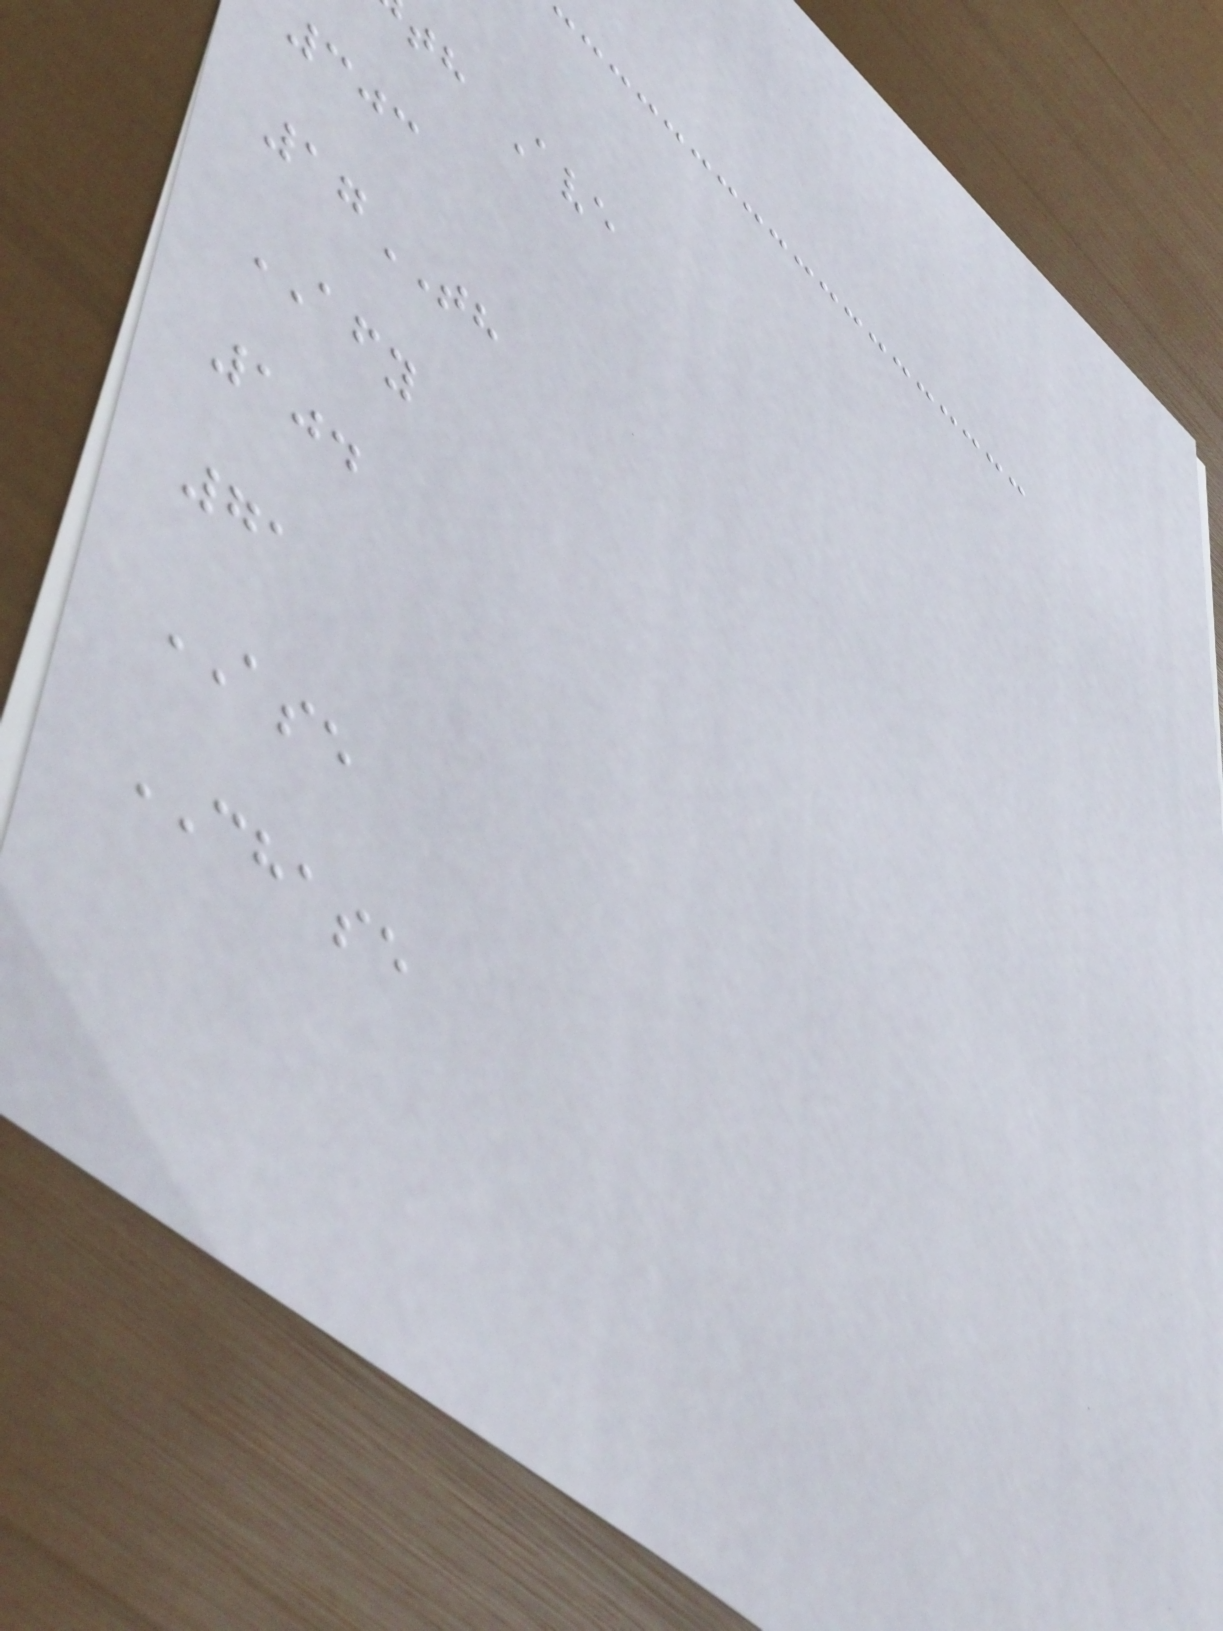th Ave
303
17TH
AFY
104
71
ASE
CHASE
